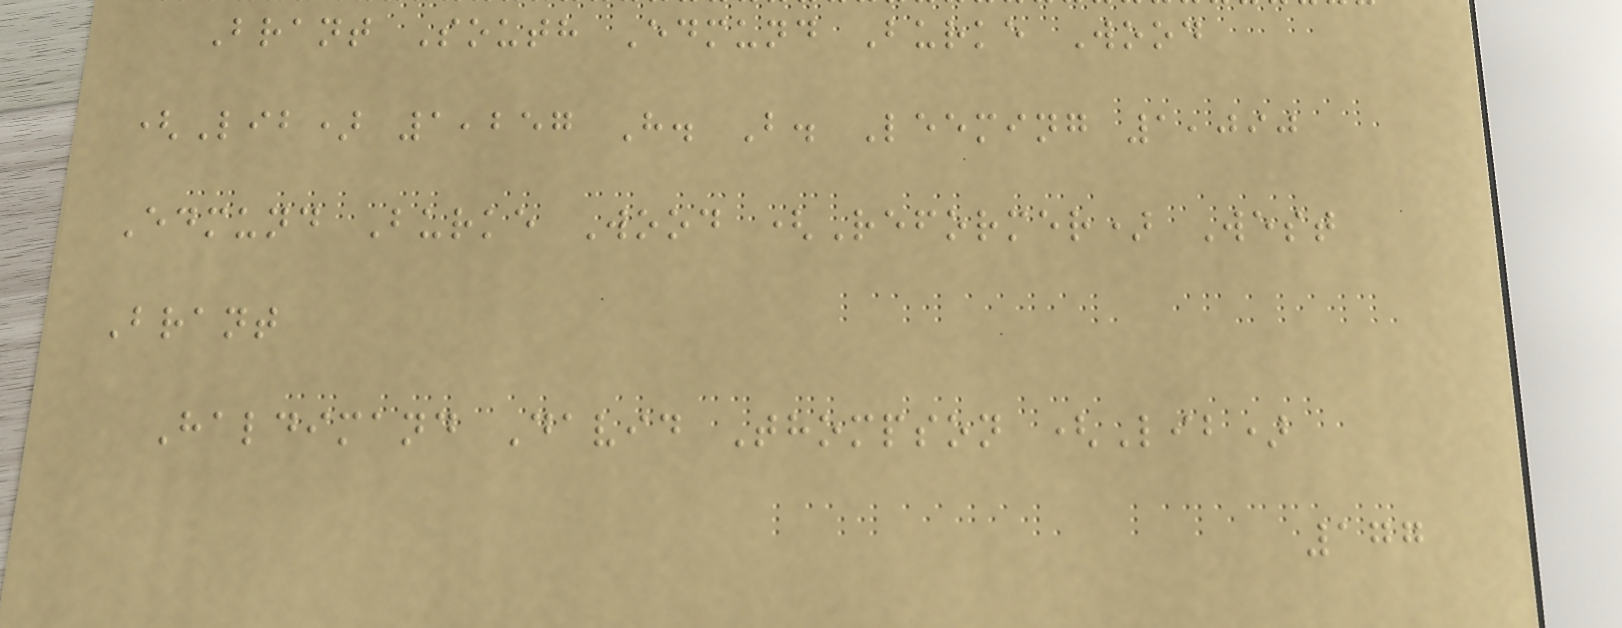Brant South Edmund Burke Wood
(Lib) 1,257 H. B. Leeming 1,090
Edmund Burke Wood (Reformer) West
Brant
Haldimand David Thompson (Lib)
177
